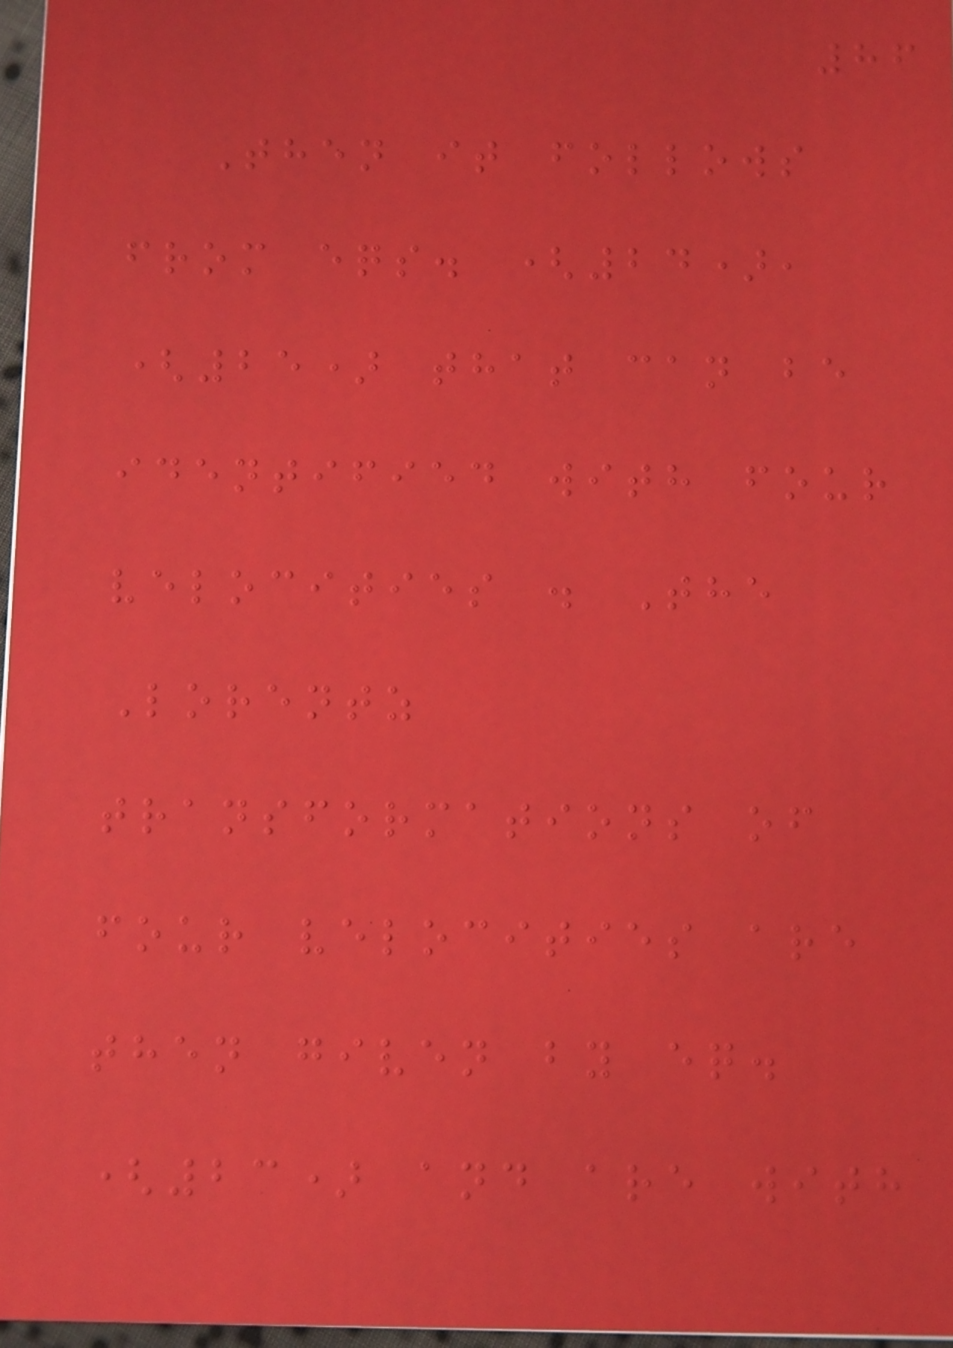86
Then it follows
from eqs. (24),
(25) that can be
identified with four
velocities . The
Lorentz
transformations of
four velocities are
then given by eq.
(23) and are with
